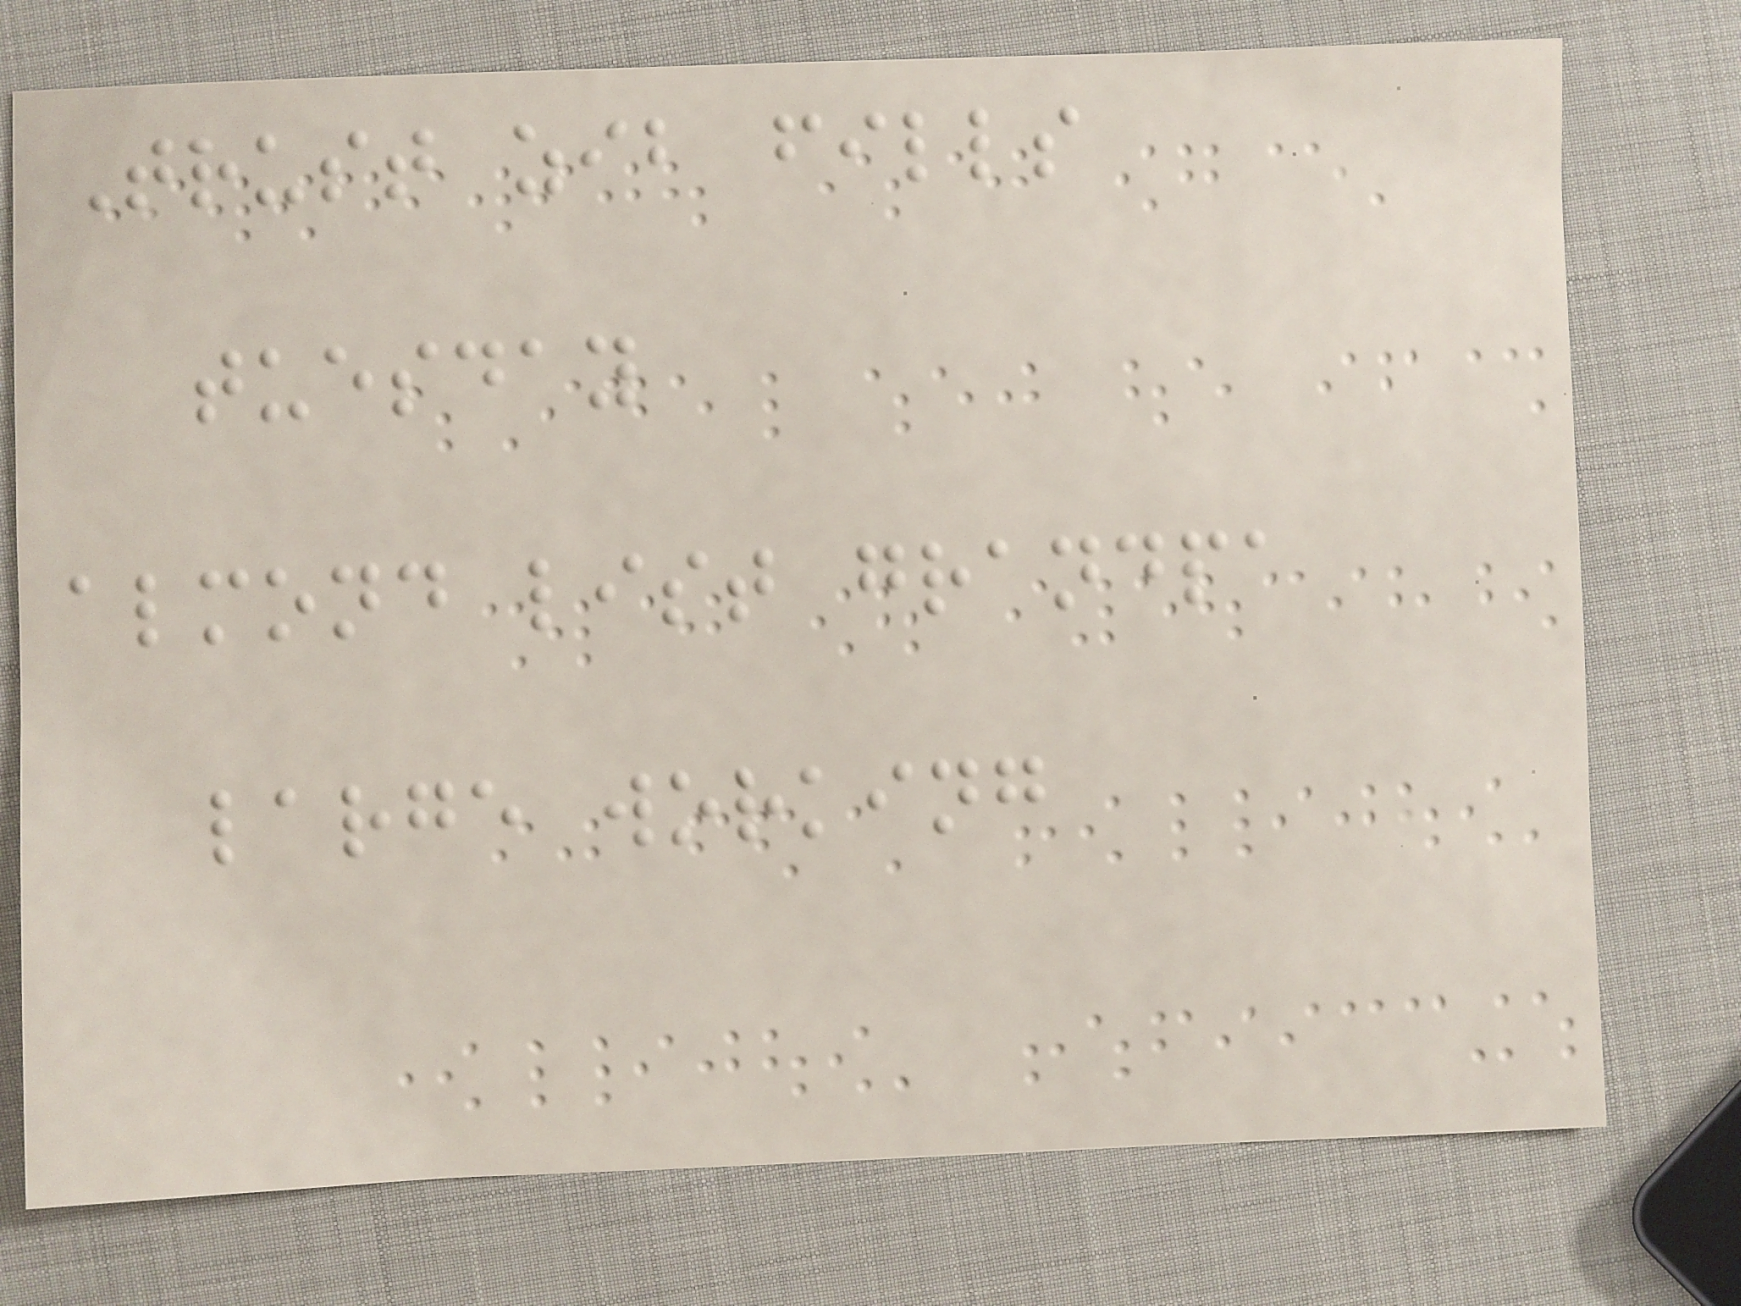Trust zib fills
tuesday
almond list grandpa
large working
